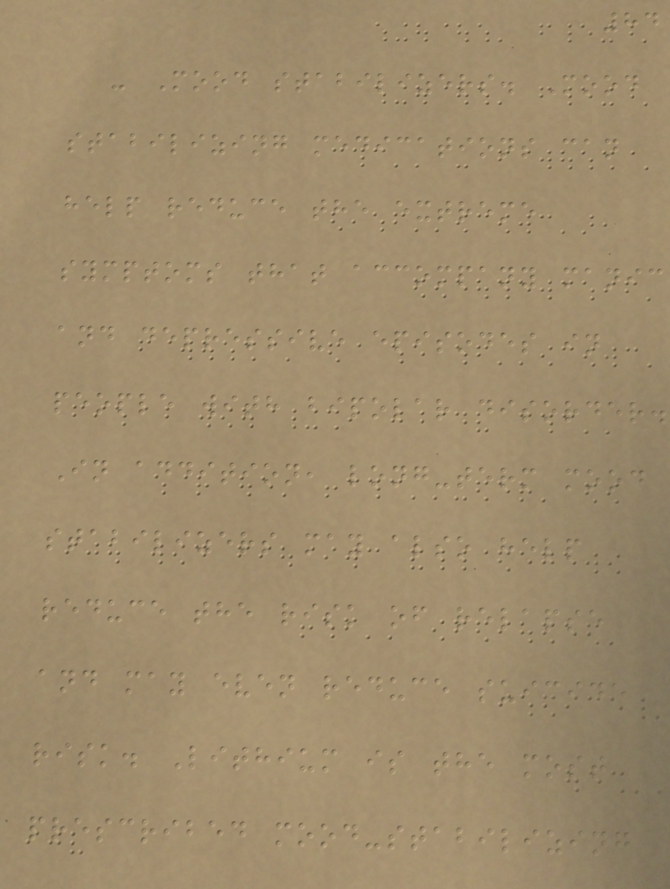84
- Mood stabilizers. Mood
stabilizing medications can
help reduce the extreme
symptoms that accompany manic
and depressive episodes in
people with bipolar disorder.
In addition, long-term mood
stabilizers may also help
reduce the risk of relapse
and may even reduce suicide
risk. Lithium is the most
prescribed mood-stabilizing
